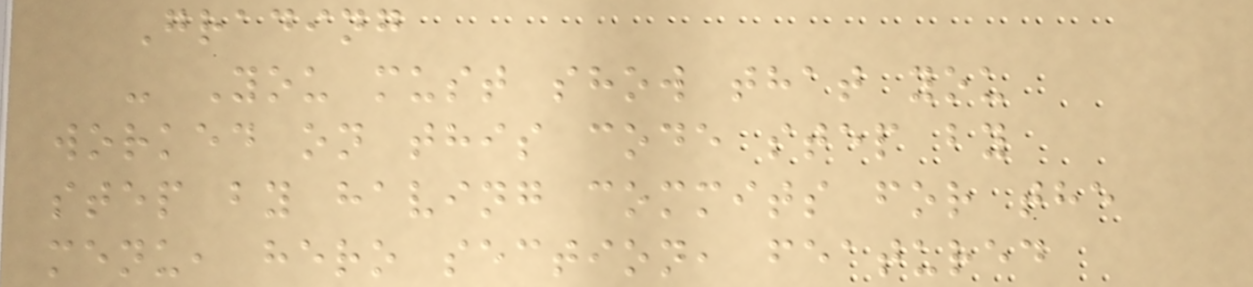Grading
- You must show that you
worked on this code step by
step by having commits for the
menu, hero section, featured
